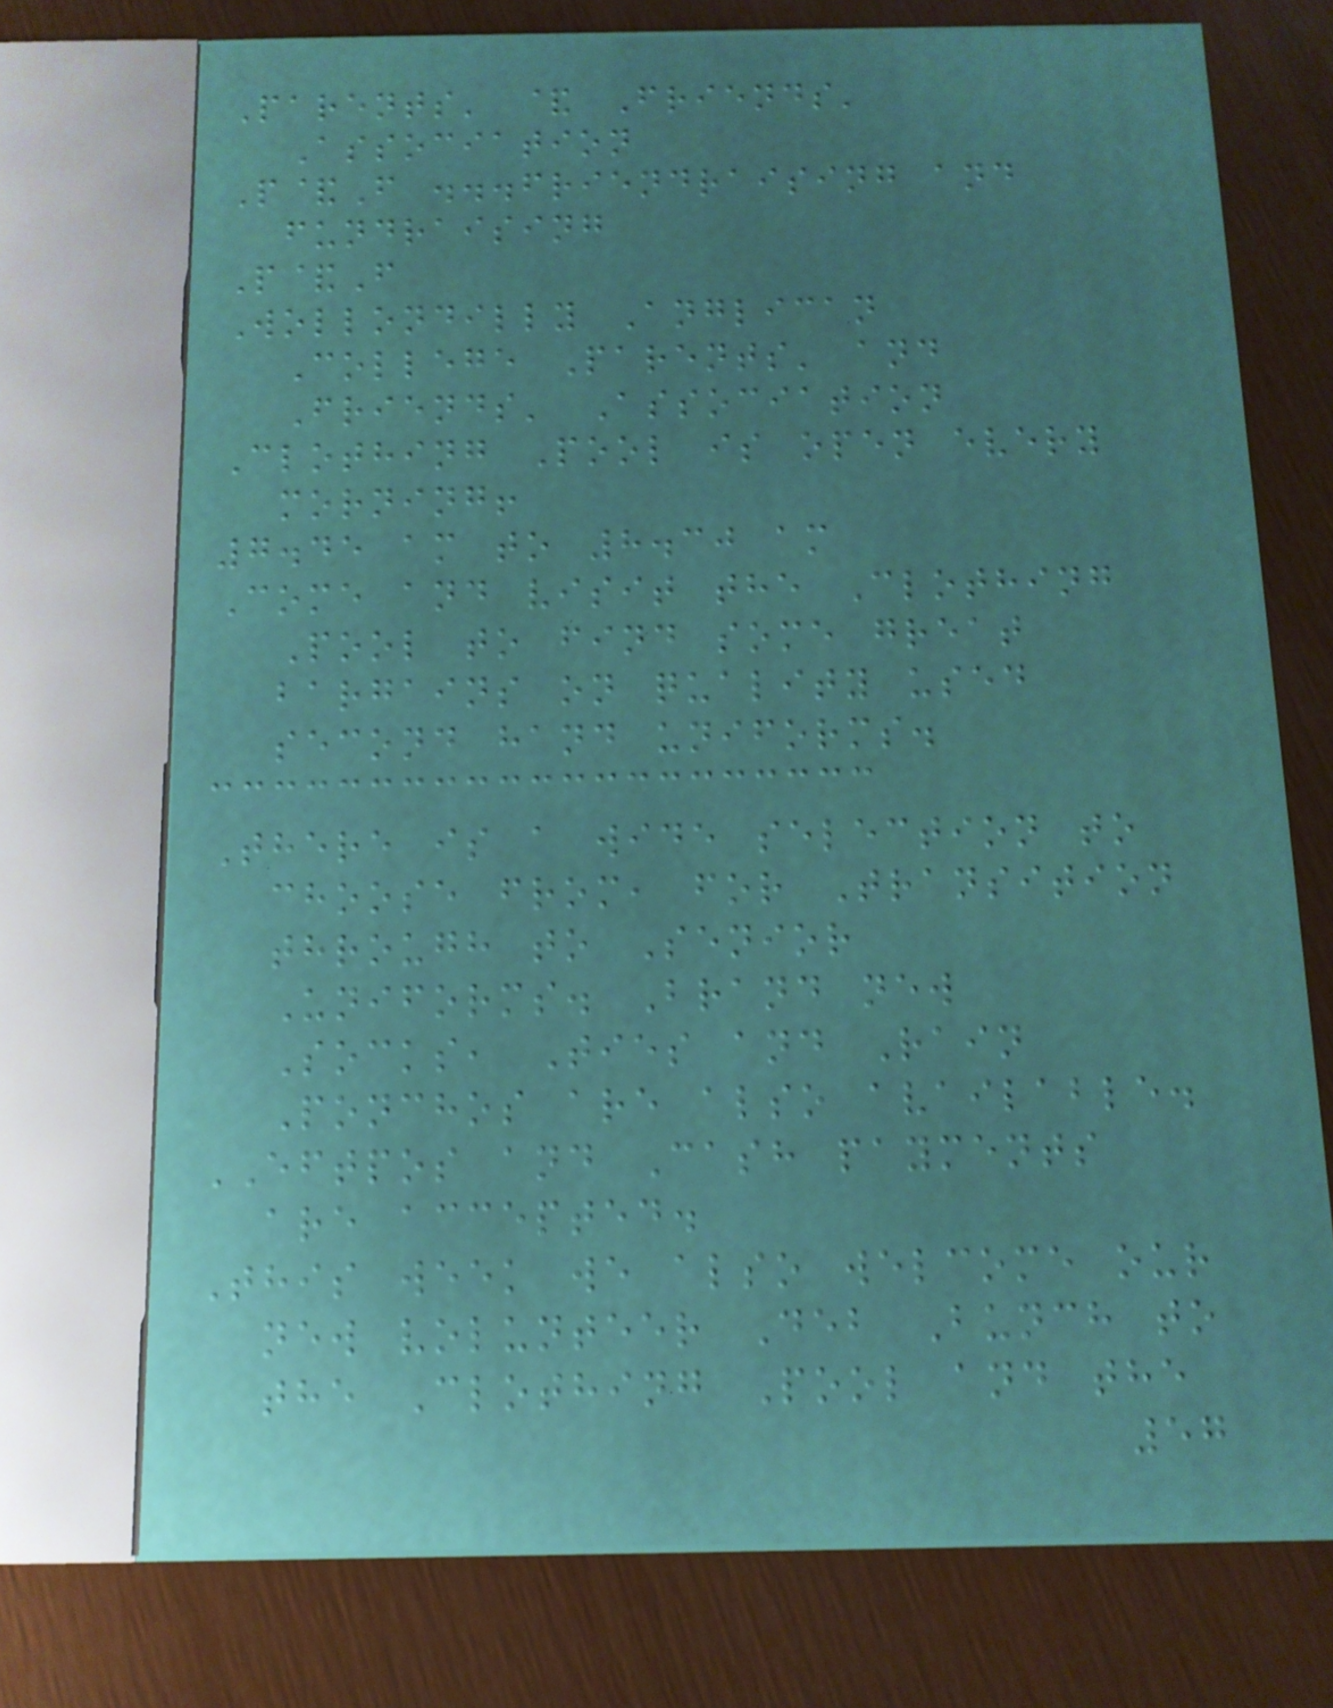Parents' & Friends'
Association
P&F ...friendraising and
fundraising
P&F
Wollondilly Anglican
College Parents' and
Friends' Association
Clothing Pool is open every
morning!
7.45 am to 8.30 am
Come and visit the Clothing
Pool to find some great
bargains on quality used
second hand uniforms.
There is a wide selection to
choose from, for Transition
through to Senior
Uniforms. Brand new
Socks, Ties and Rain
Ponchos are also available.
EFTPOS and Cash payments
are accepted.
This week we also welcome our
new volunteer Deb Bunch to
the Clothing Pool and the
57
